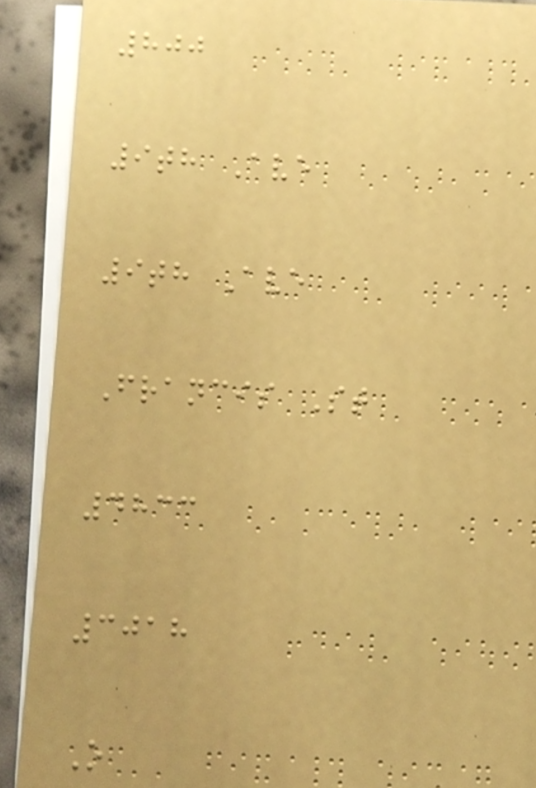800
9th Ave
9th Ave
Francis St
4833
3018
O
